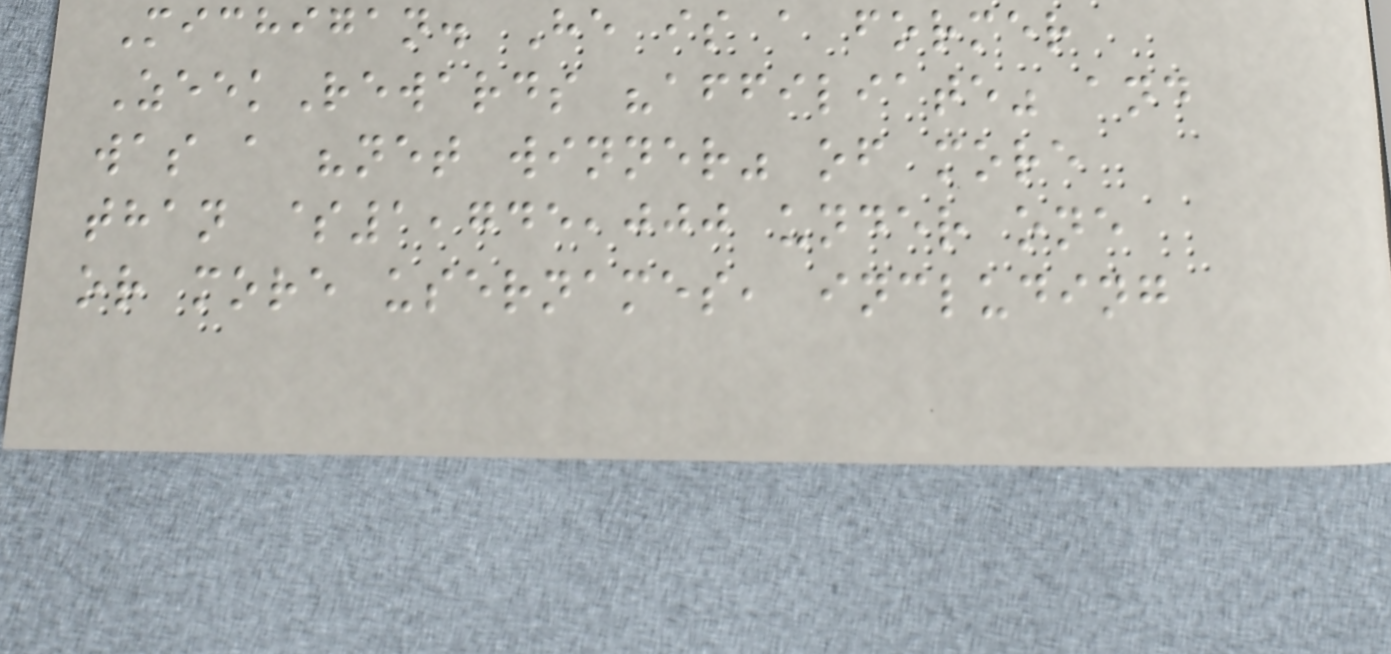Michigan. He is a former
ZeekRewards "affiliate" and
was a "net winner" of more
than $1,745,000 under one
or more usernames, including
